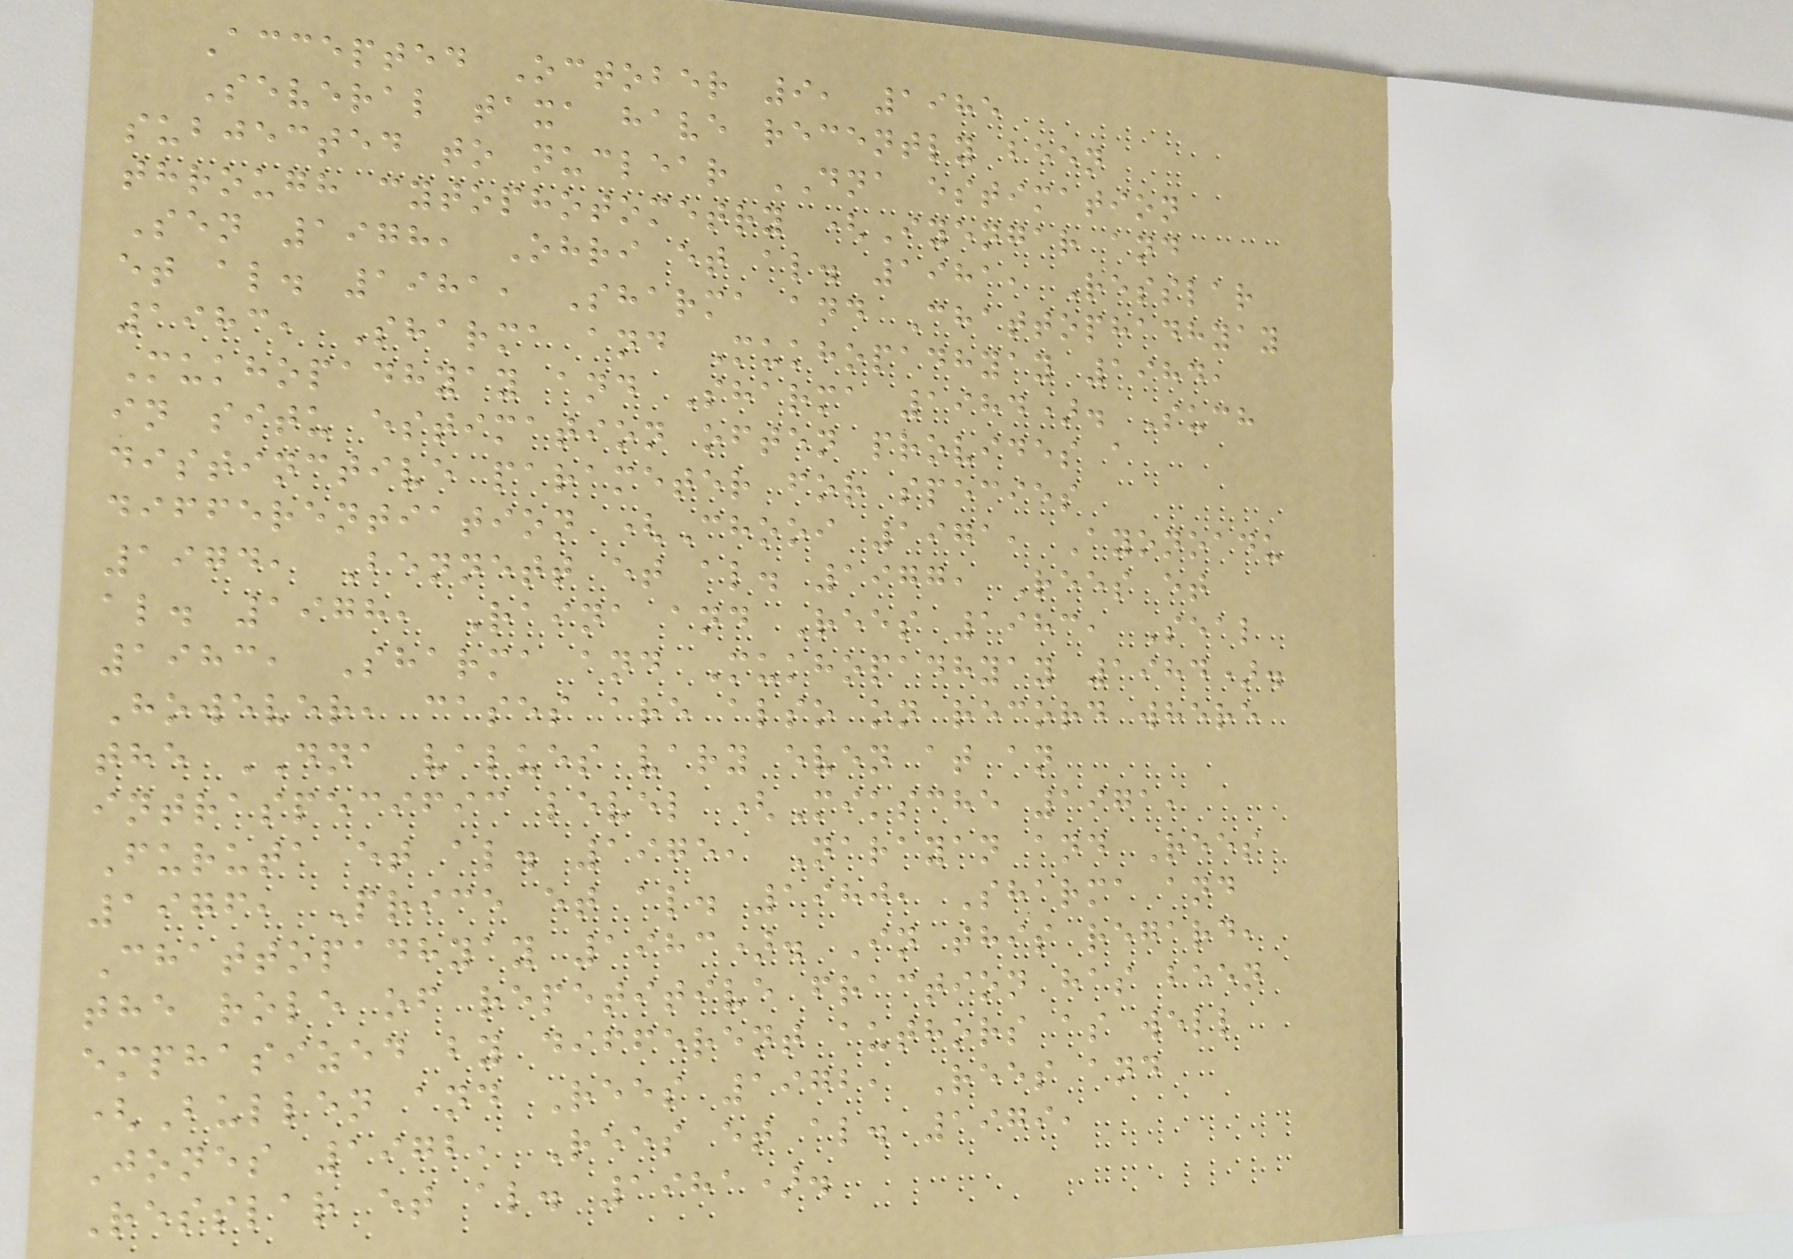Accepted October 9, 1985
Several taxa have recently been
subjected to nuclear DNA estimation
through cytophotometry (Iyengar and
Sen 1978, Ohri et al. 1981, Resslar
et al. 1981, Sharma and Chattophadhyay
1983, Sharma and Mukhopadhyay 1984,
Mukhopadhyay and Sharma 1984). Such
in situ estimation often provides a
distinctive parameter for species
differentiation (Chooi 1971, Ayonoadu
1974, Bennett et al. 1977, Rees et
al. 1978, Raina and Rees 1983, Seal
1983, Sharma and Mukhopadhyay 1984).
However, cases are also on record where
the DNA values vary even at an
intraspecific level (Miksche 1971,
Furuta et al. 1975, Narayan and Rees
1976, Price et al. 1980, Sharma and
Chattopadhyay 1983). In this regard,
the role of repetitive fraction has been
emphasized by different authors as well
(Bullen and Rees 1972, Rees and
Jones 1972, Rees et al. 1979,
Resslar et al. 1981).
